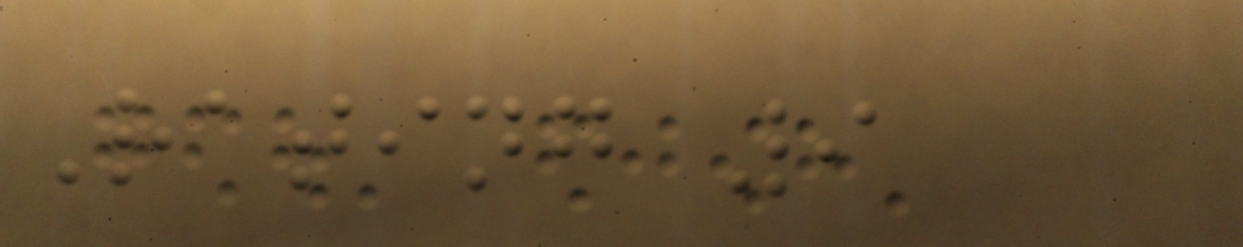Rating 9
